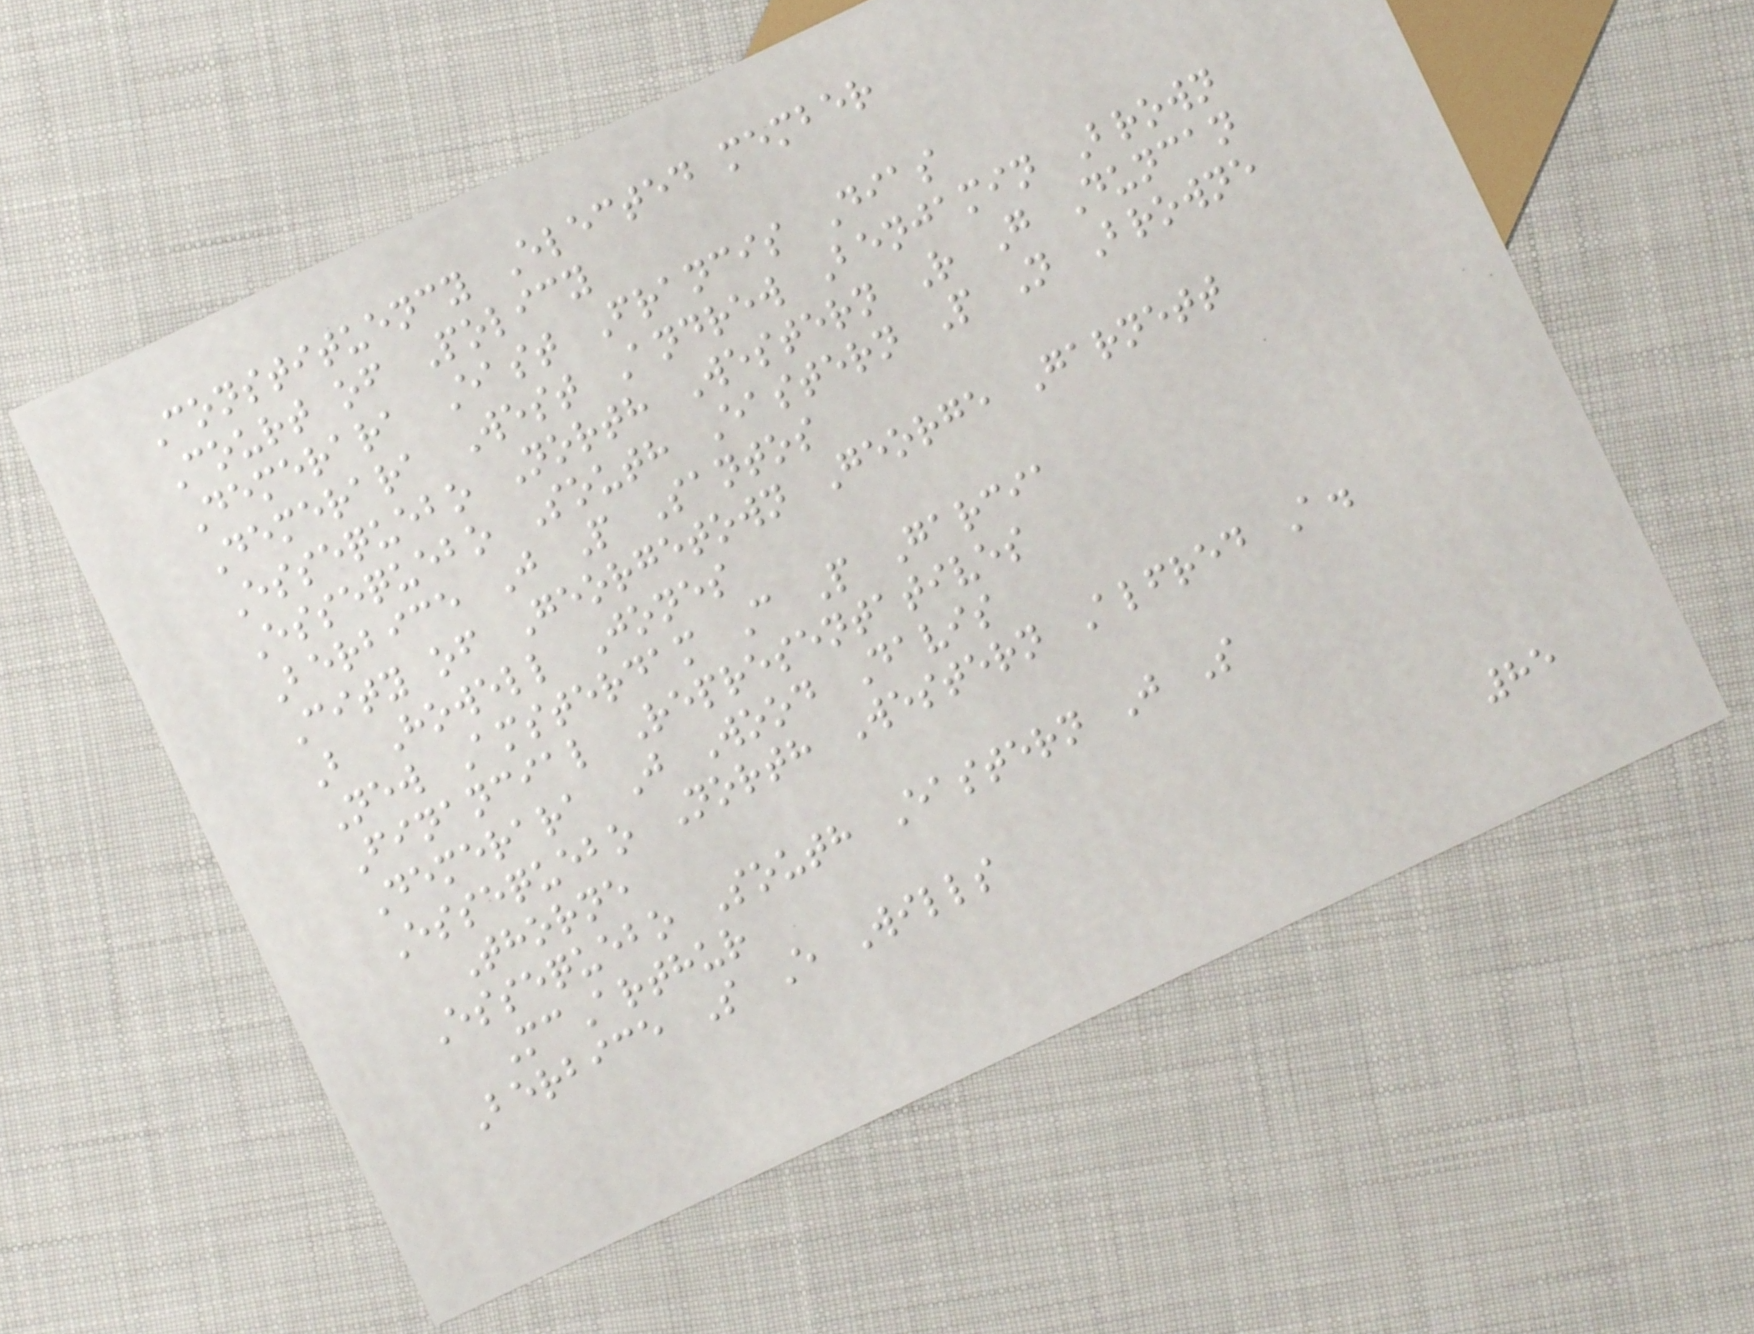Constituency Elected member
Court of Policy
Demerara East Francis Dias
Demerara West Andrew Benjamin Brown
Essequebo North Western R G Duncan
Essequebo South Eastern P N Browne
Berbice J P Santos
City of Georgetown George Garnett
B Howell Jones
New Amsterdam C P Garcia
Financial Representatives
Demerara J Wood Davis
Essequebo North Western Alfred A.
Thorne
Essequebo South Eastern J S
McArthur
Berbice S E Wills
85
